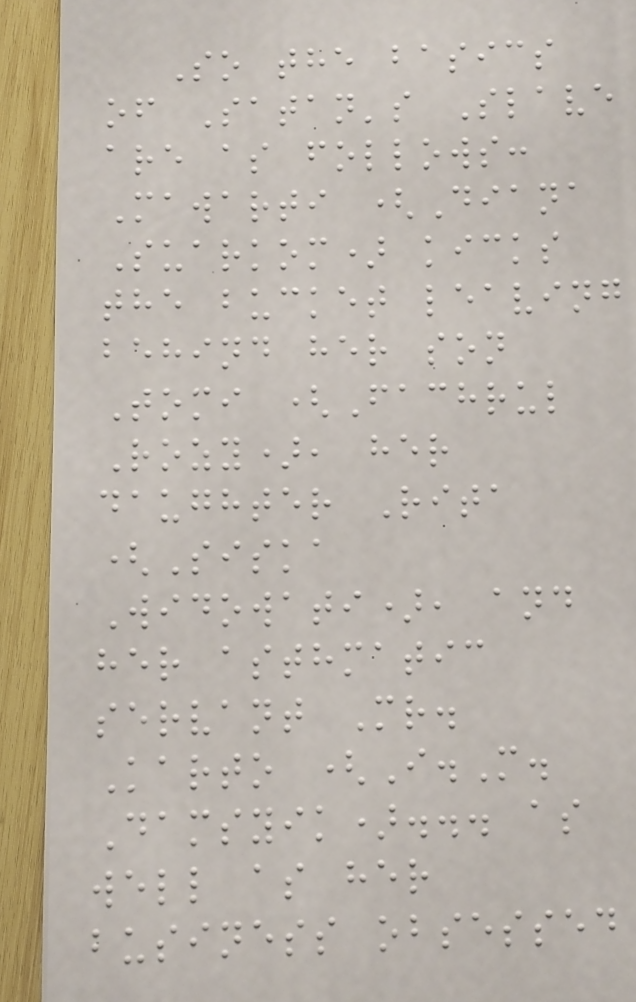So the basics
of Satan's Slave
are as follows:
Mawarti (Diana
Suarkom) kicks
the bucket leaving
behind her son
Tomi (Fachrul
Rozy), her
daughter Rita
(Siska
Widowati), and
her asthmatic
servant Mr.
Karto (I.M.
Damsyik)... as
well as her
business obsessed
